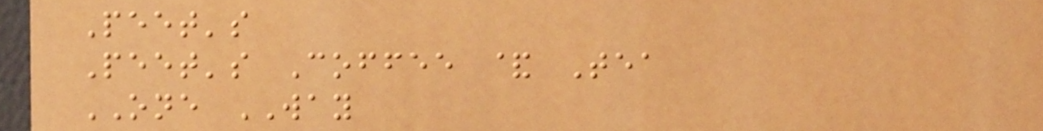Peet's
Peet's Coffee & Tea
ONE WAY
